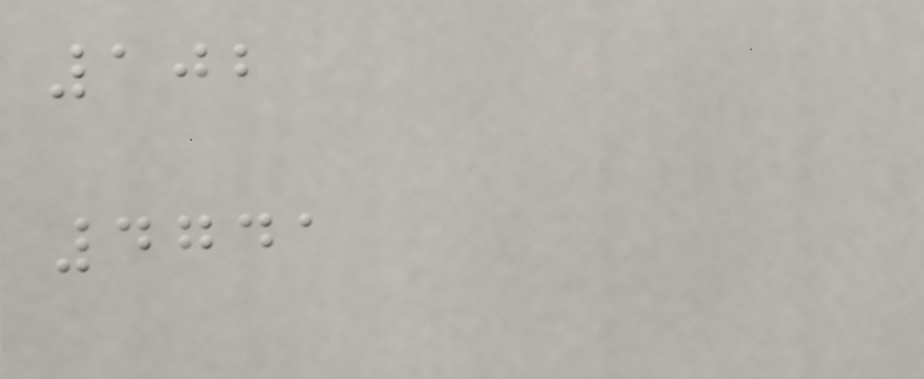102
4741
